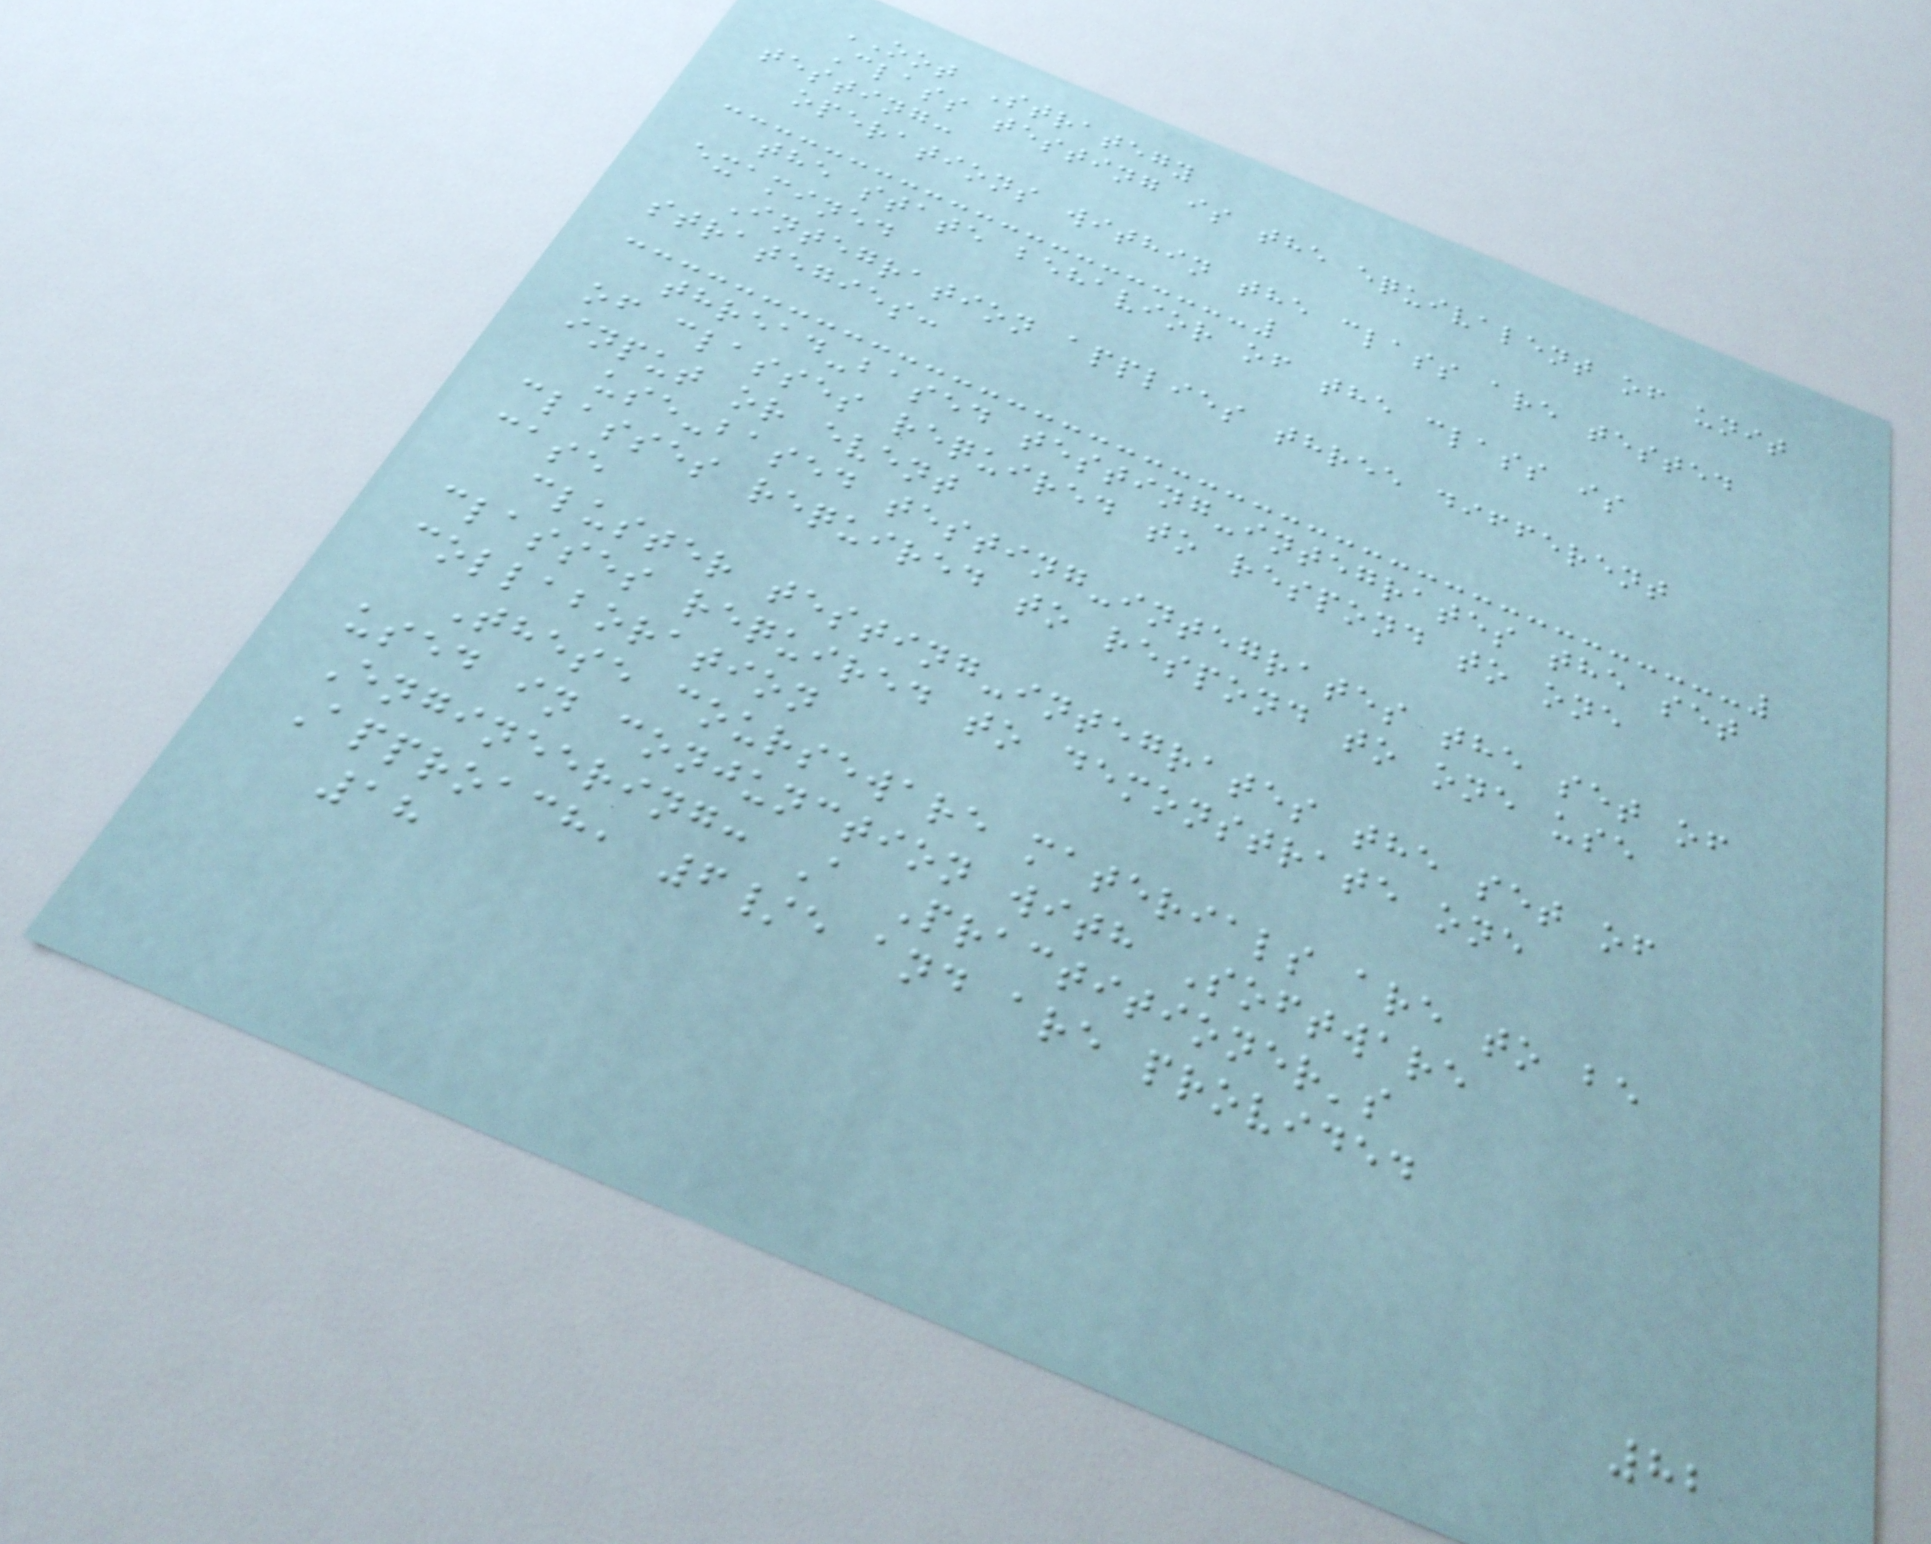OOT Strategy
Class testing is the equivalent of unit
testing:
operations within the class are tested
the state behavior of the class is
examined
Integration applies three different
strategies:
thread-based testing-integrates the set
of classes required to respond to one
input or event
use-based testing-integrates the set of
classes required to respond to one use
case
cluster testing-integrates the set of
classes required to demonstrate one
collaboration
These courseware materials are to be
used in conjunction with Software
Engineering: A Practitioner's
Approach, 6/e and are provided
18
82
